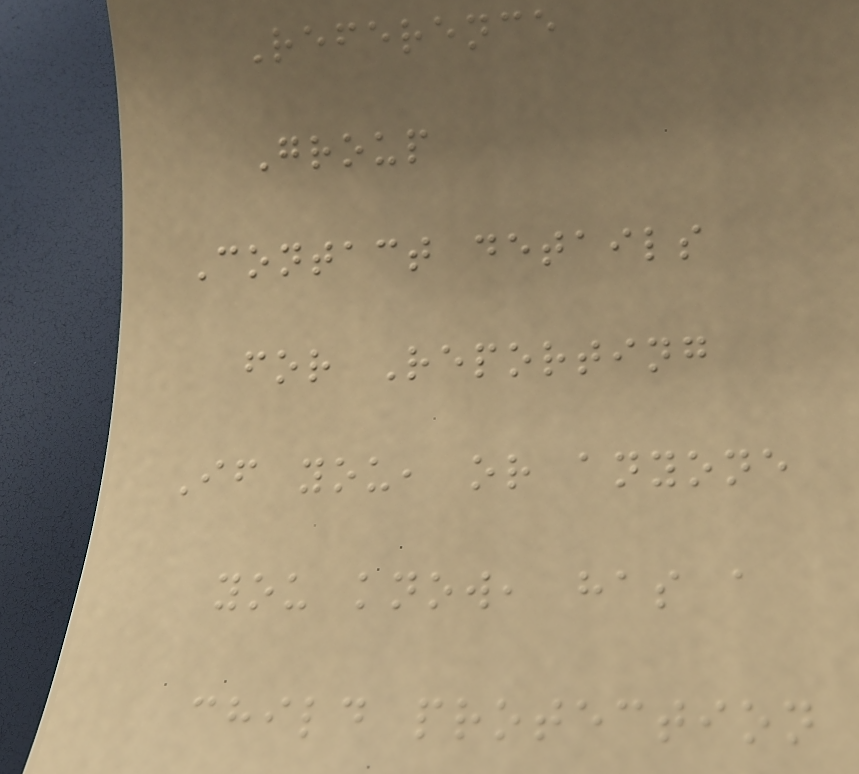Reference
Group
Contact details
for Reporting
If you, or anyone
you know, has a
child protection
